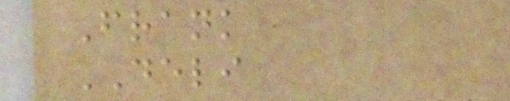Frank
DELI
